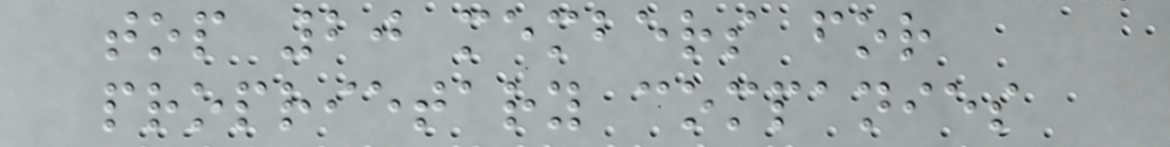top 20 members for
proprietary companies
